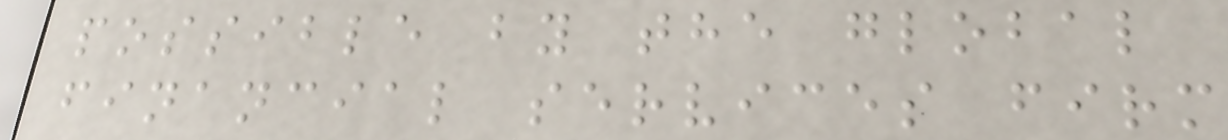possible by the global
financial services firm
